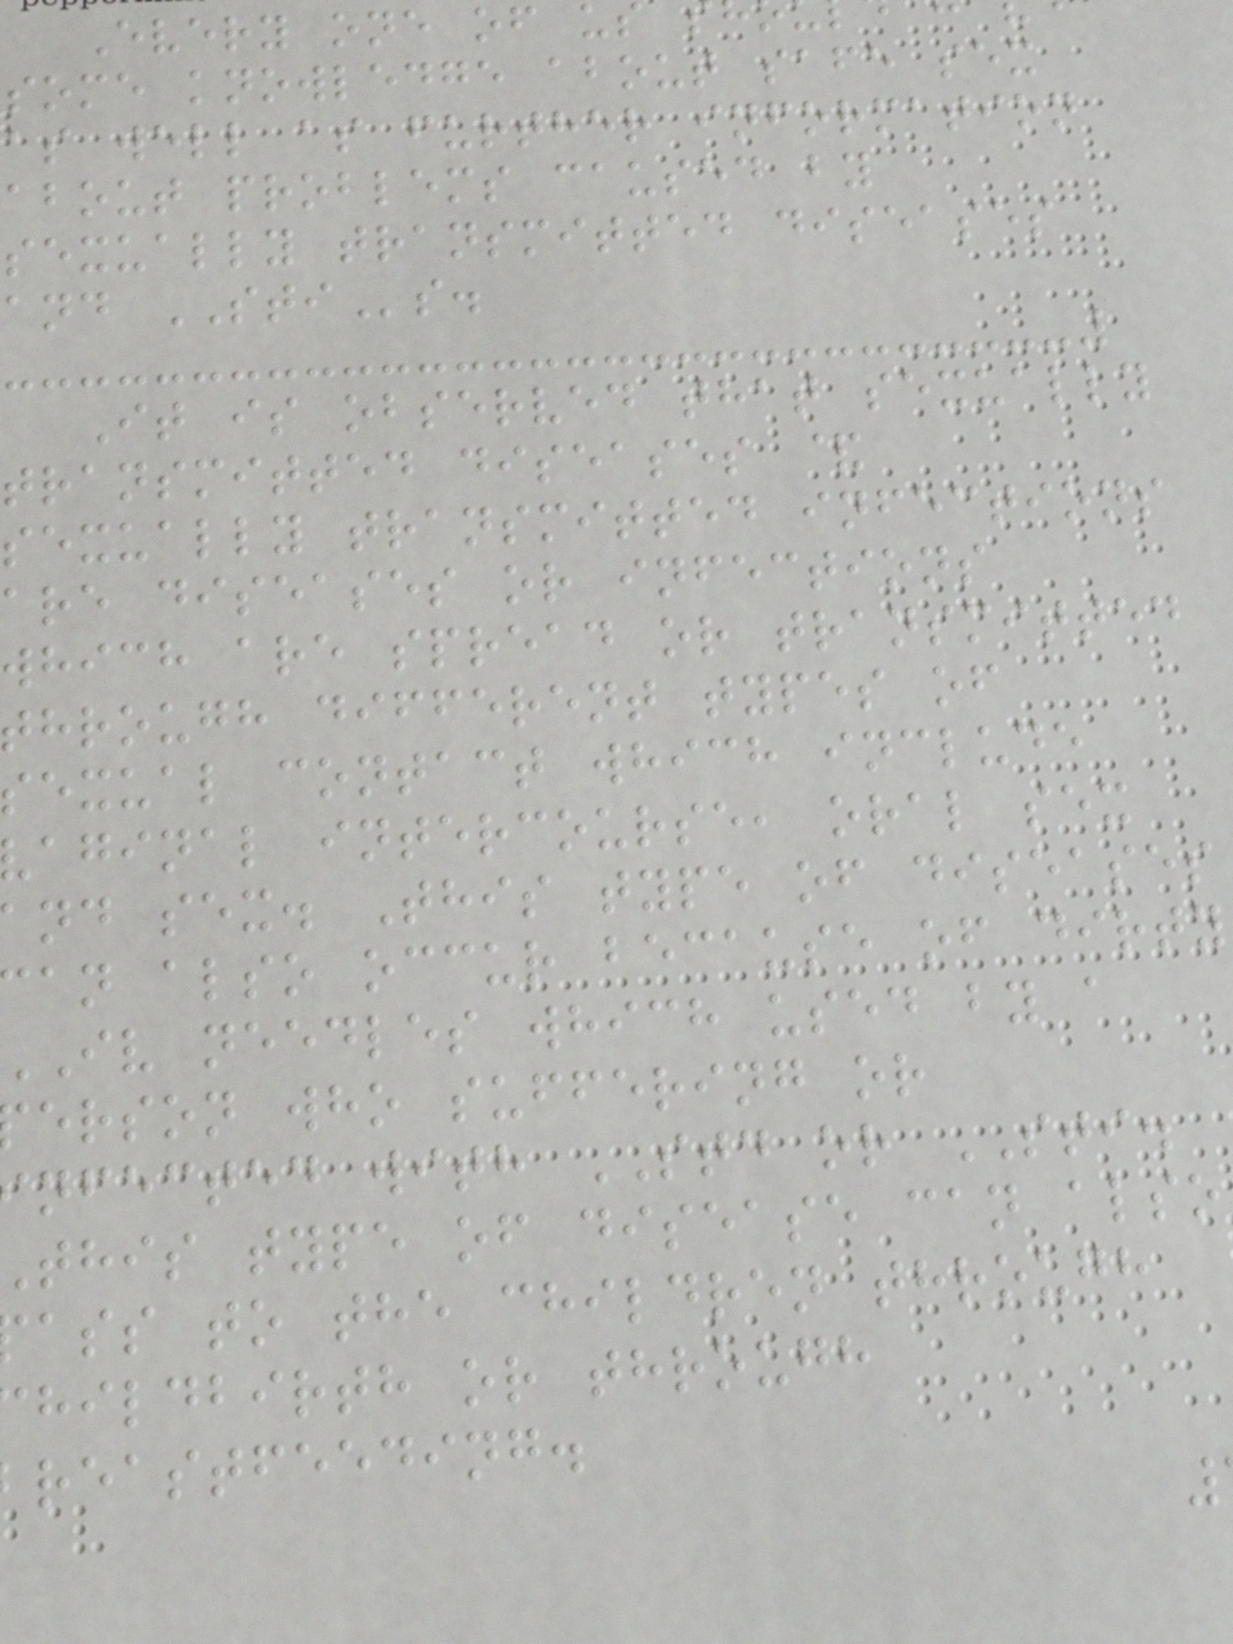Every one of u
some knowledge about safe sex
as well as further information
about problems caused by
sexually transmitted diseases
and STIs.
It is observed that sexually
transmitted diseases &
sexually transmitted infections
are diseases or infections
which are spread or transmitted
through different types of
sexual contact which include
aginal intercourse, oral sex
nd sex. This type of diseases
an also occur because of dirty
iv needles which used by a
erson who suffering or
nfected with STD or STI.
this type of disease can also
ass to the children through
hildbirth or through
reastfeeding.
